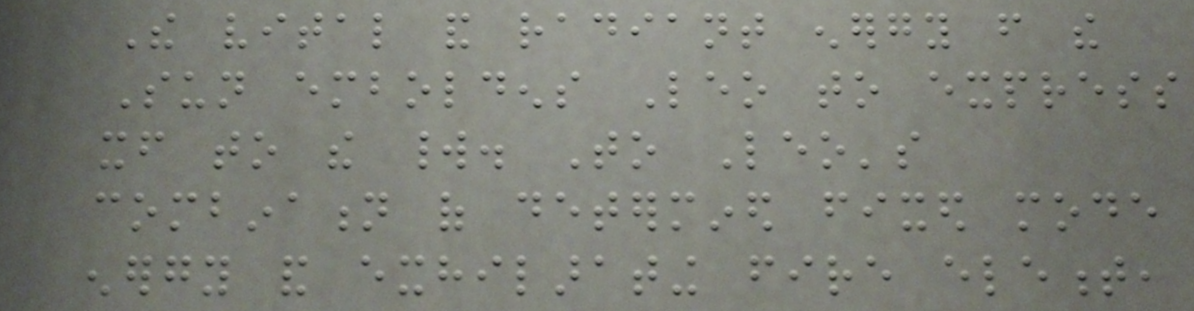The vital and radiant energy from the
Sun emboldens Leo to express
itself to the world. To Leo's
combination of determined fixed mode
energy and exhilarating fire element,
